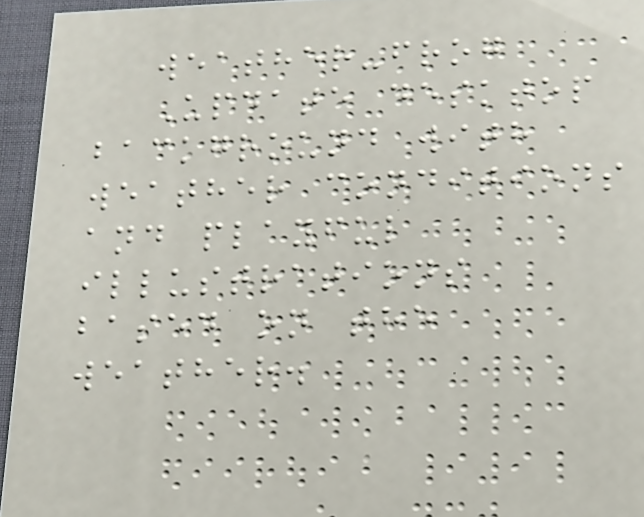weather-frog
Update desktop
background with
weather conditions
and playful
illustrations
based on the
weather.
